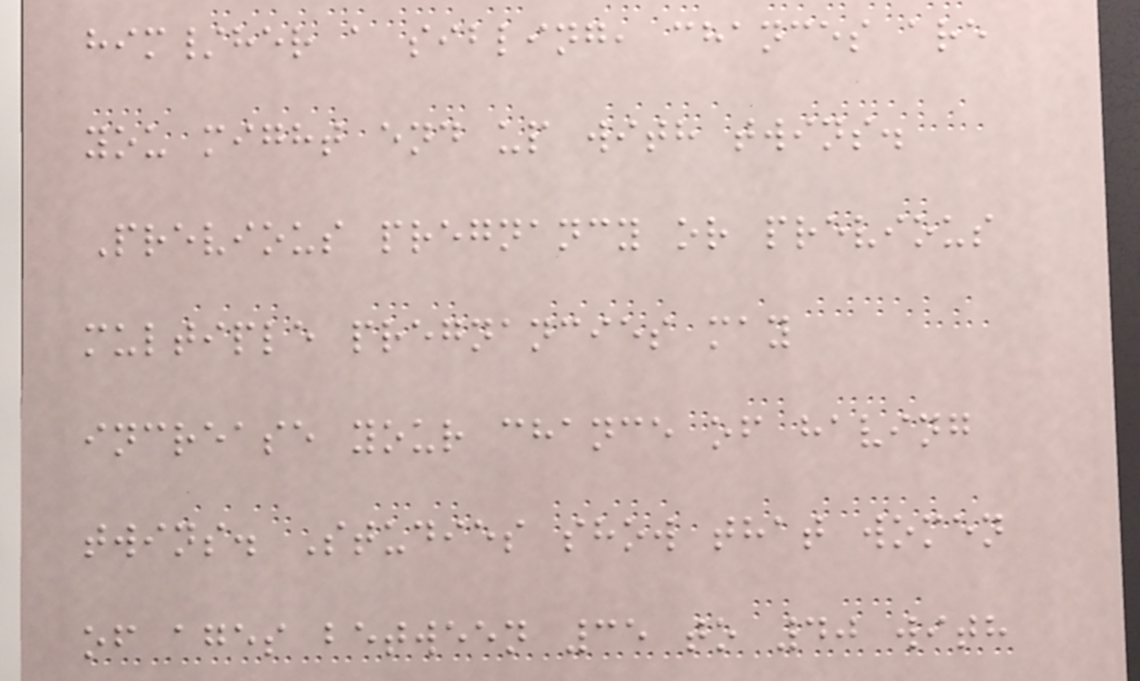him/her a sibling, chances are
you might end up with twins.
Previous pregnancy or previous
multiple pregnancies may
increase your chance of having
twins. Studies show that women
of ages between 35 to 40 with
